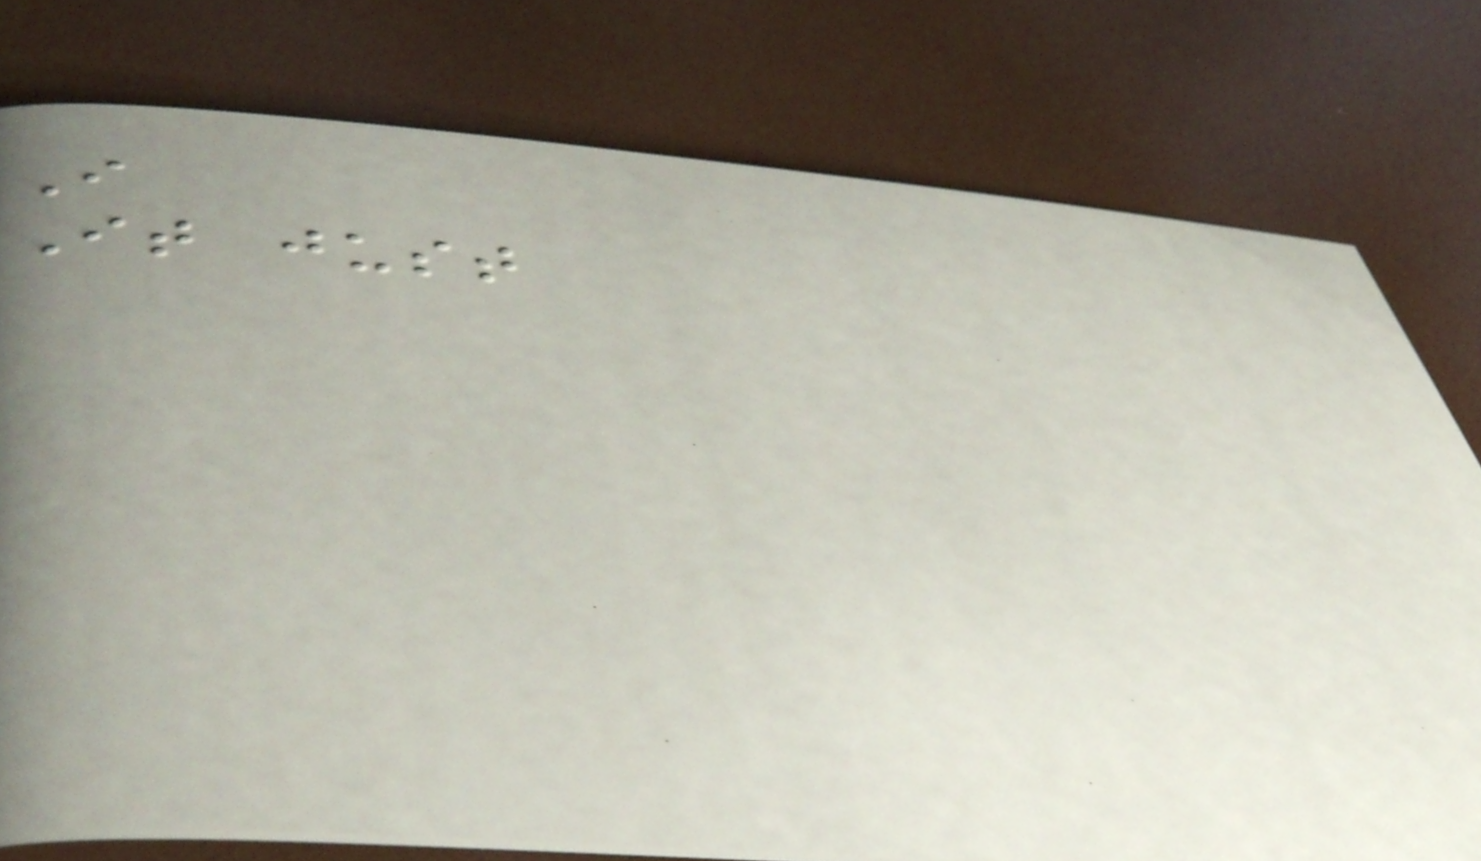I
It just
